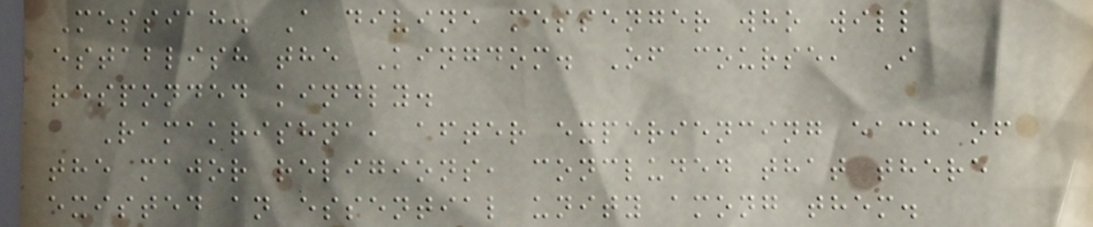Messiah. A divine messenger who will
establish the Kingdom. Of course, I
responded kindly.
Ramakrishna, after experiencing each of
the major religions, concluded that there
existed an essential unity among them.
